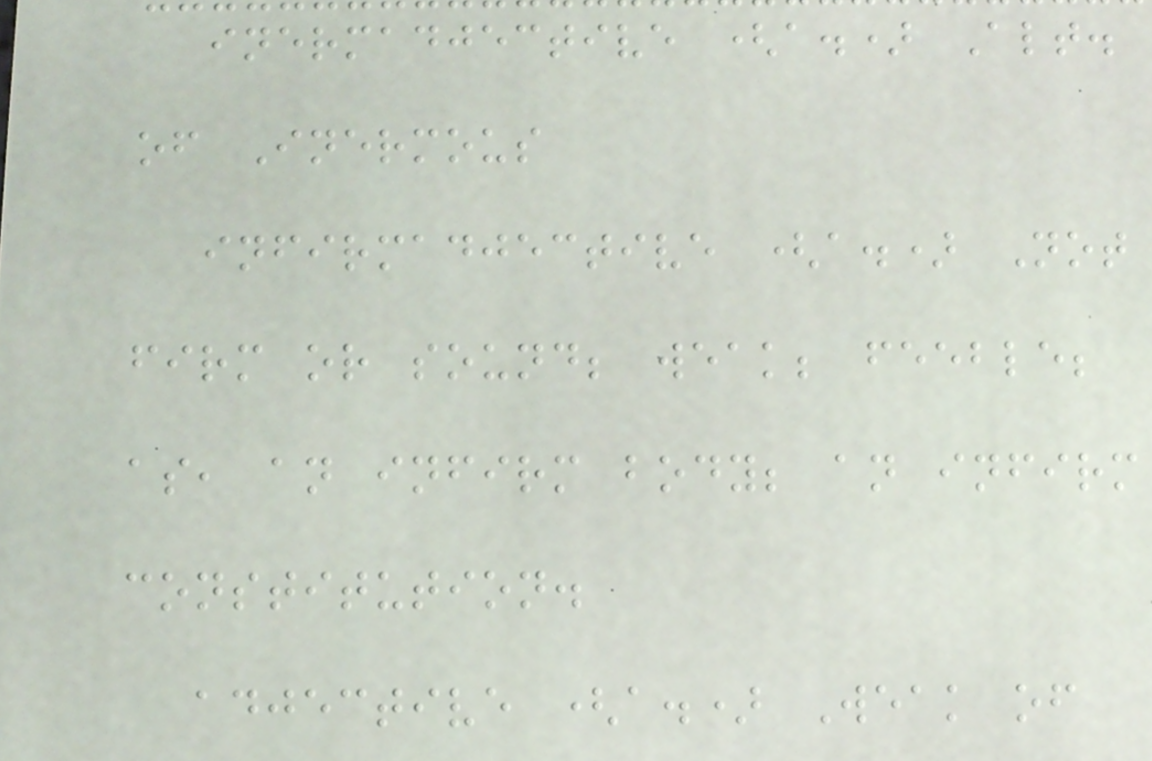inermadjective (a.) Alt.
of Inermous
infirmadjective (a.) Not
firm or sound; weak; feeble;
as, an infirm body; an infirm
constitution.
adjective (a.) Weak of
